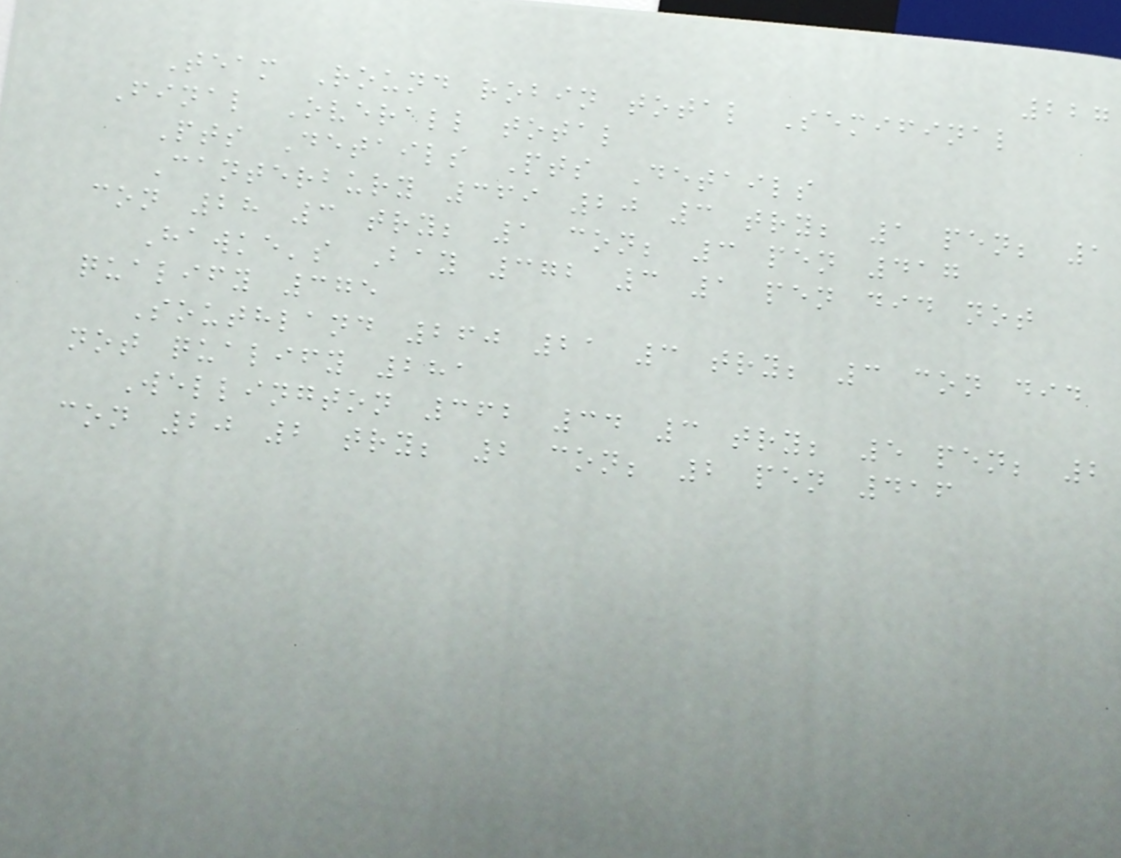227
Team Round robin total Semifinal
Final Overall total
Pts Details Pts Details
Canterbury 369 20 3 try; 1 pen; 1
con 28 3 try; 1 con; 3 pen 417
Hawke's Bay 372 3 1 pen did not
qualify 375
Southland 260 21 3 try; 3 con did
not qualify 281
Wellington 362 34 3 try; 5 pen; 2
con 20 2 try; 2 con; 2 pen 416
